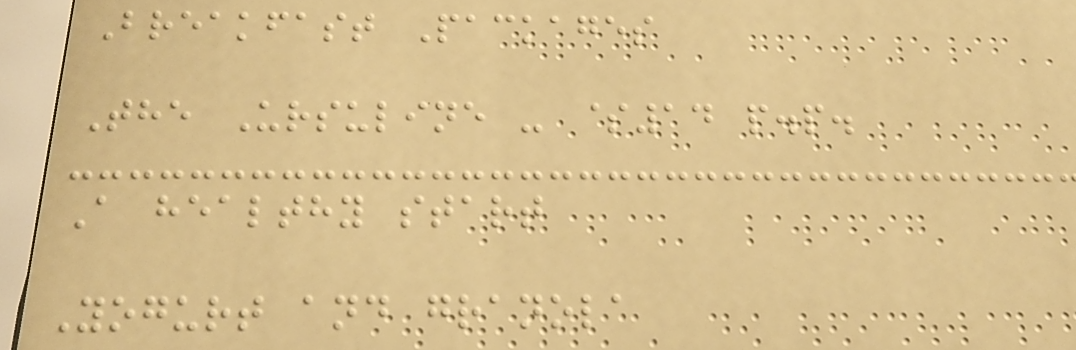Breakfast Packages
The Ursuline - $14 p.p.
A healthy start
Yogurt and granola
